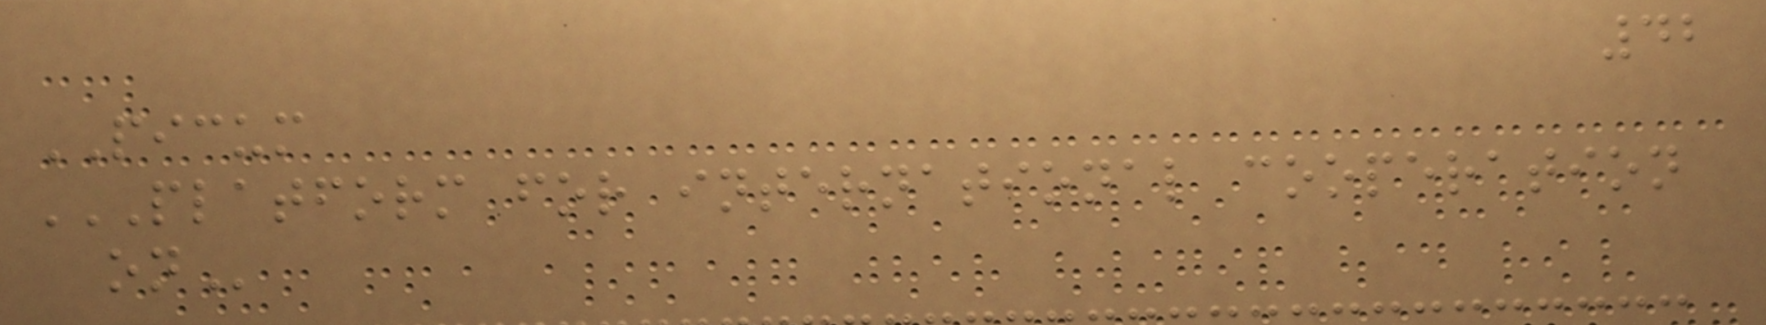42
PICUM
PLATFORM FOR INTERNATIONAL COOPERATION
ON
